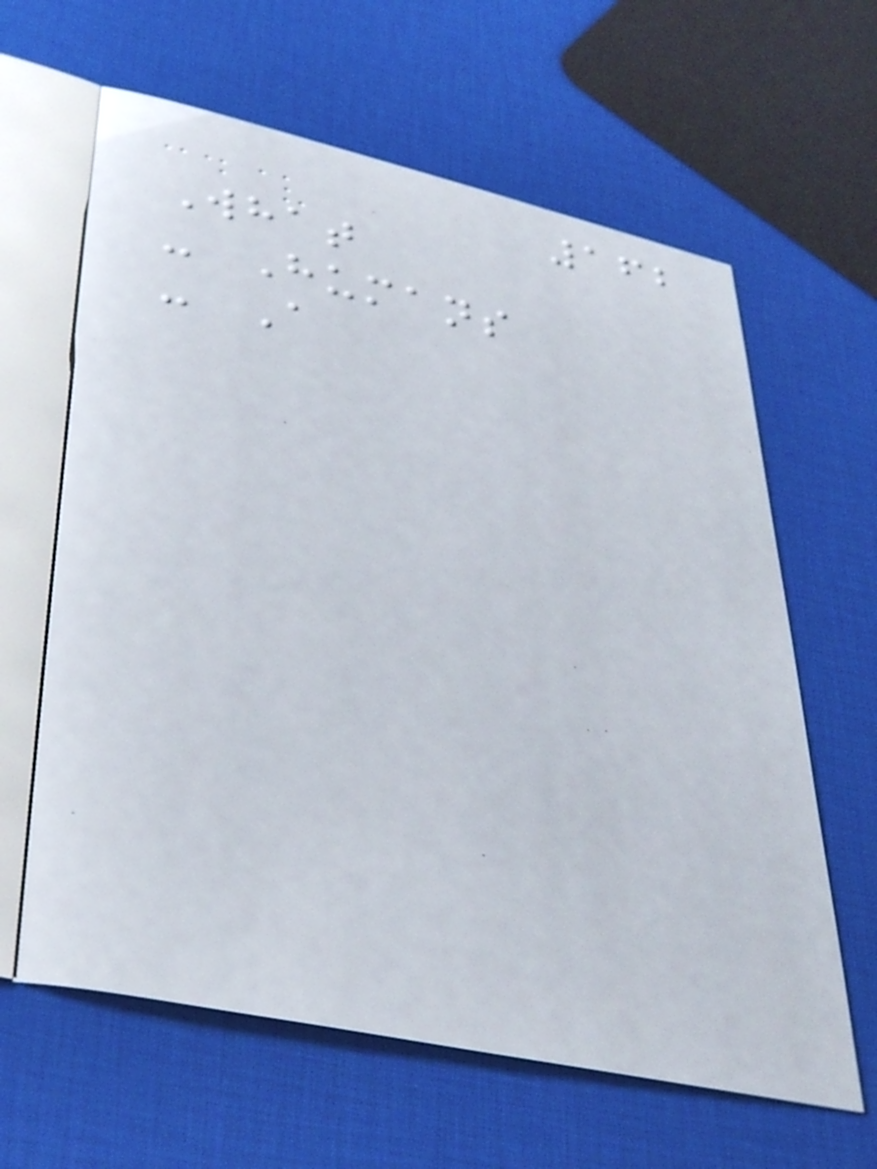162
What
- Humans
- A
